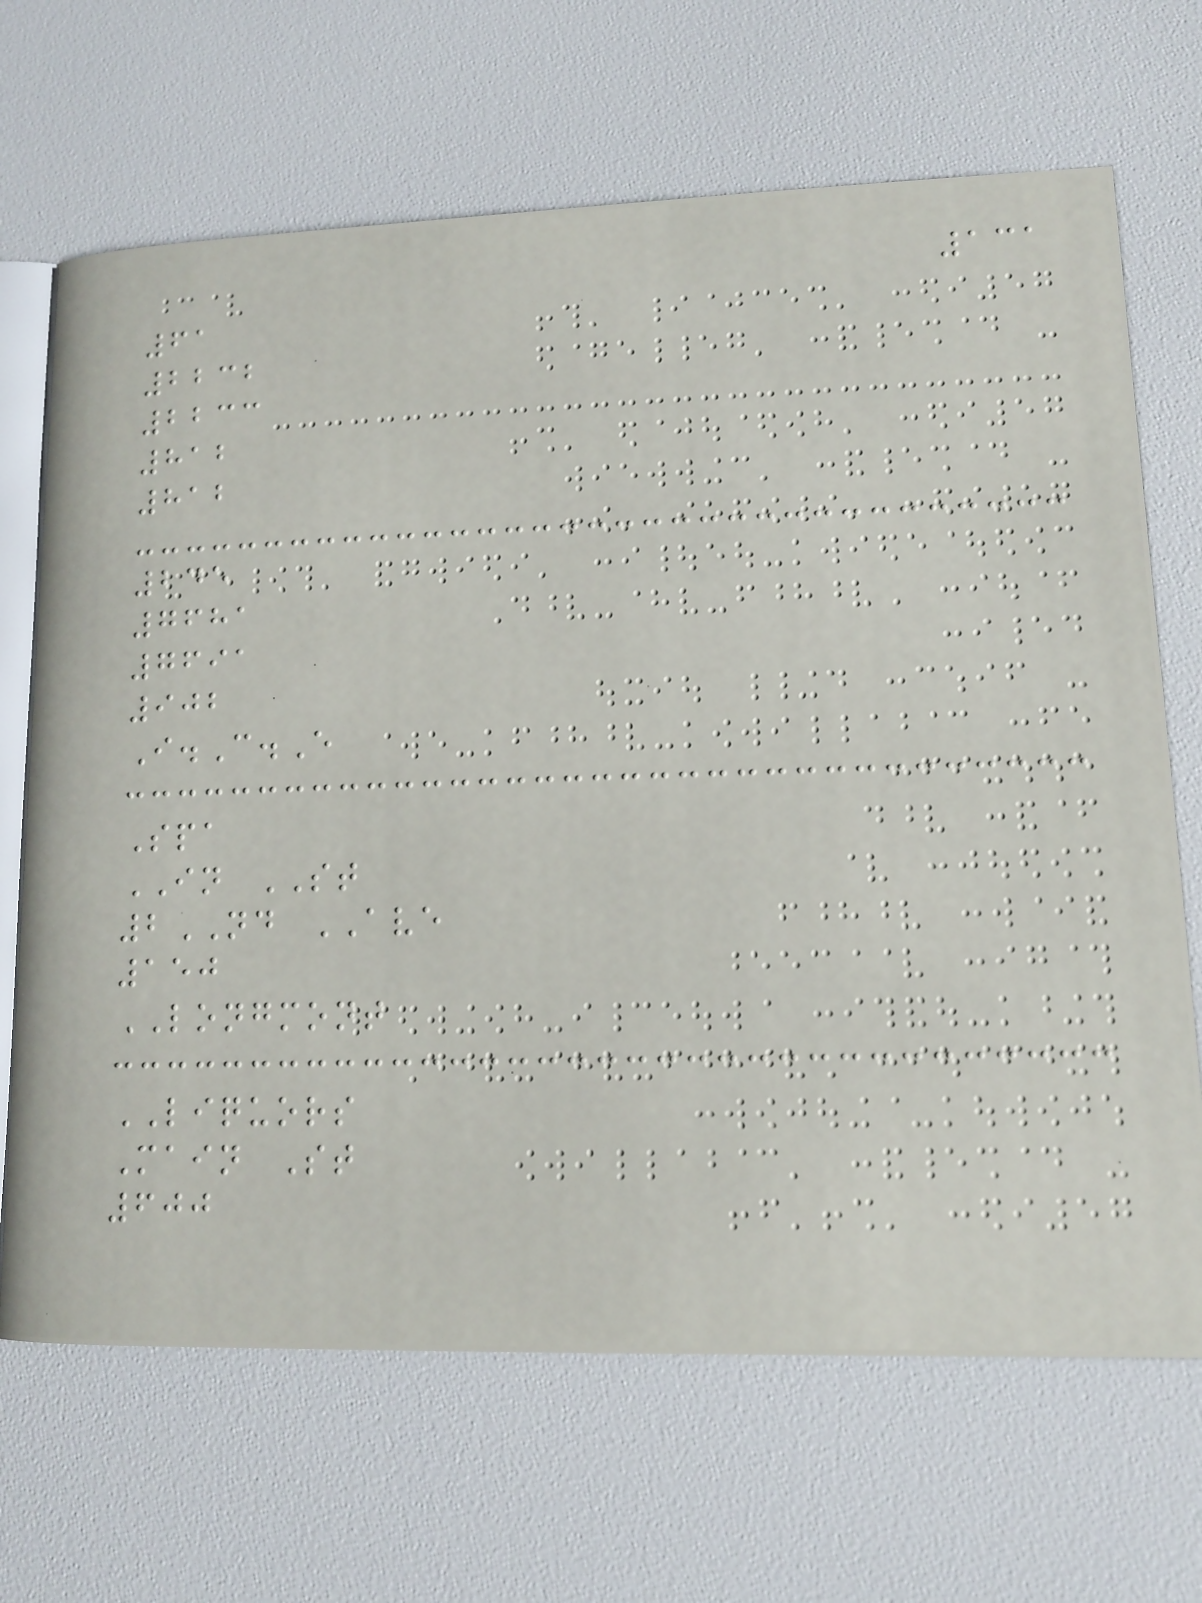131
61
2232
2233
812
812
245
7681
7691
902
I.C.E
Spa
IN ST
2ND AVE
150
LONGMONT
LIQUORS
Main St
600
